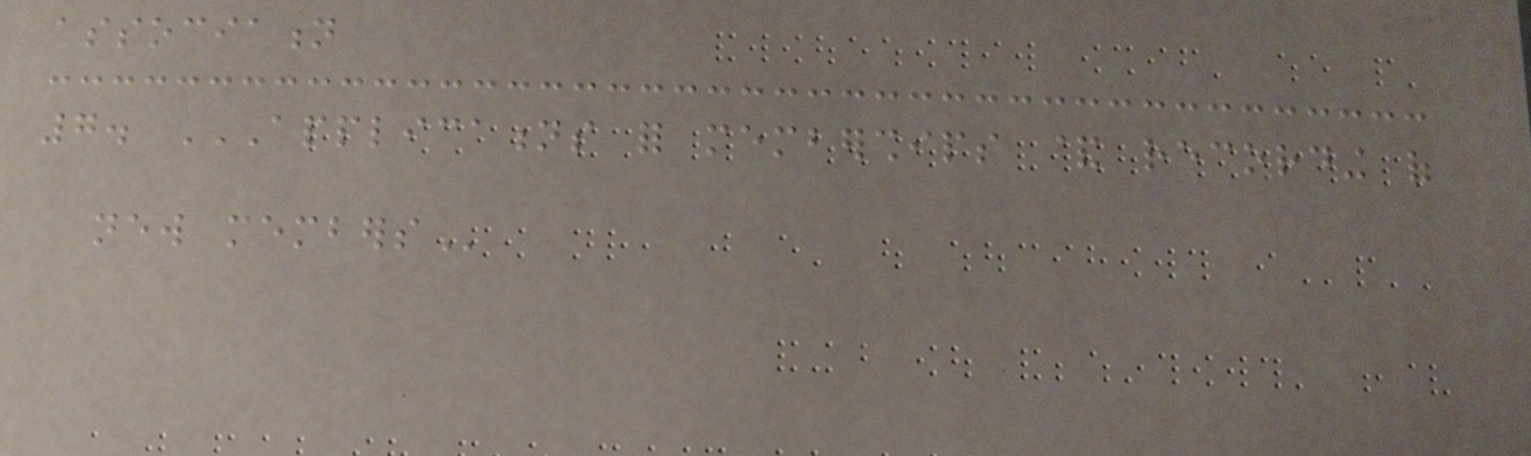association
7. APPLICATIONS FOR MEMBERSHIPS & RECORDING OF
NEW MEMBERS
